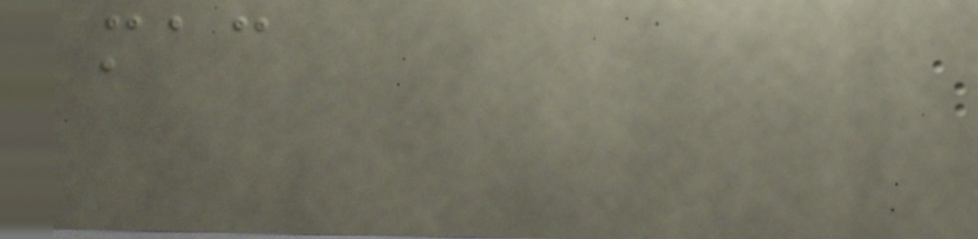mac
